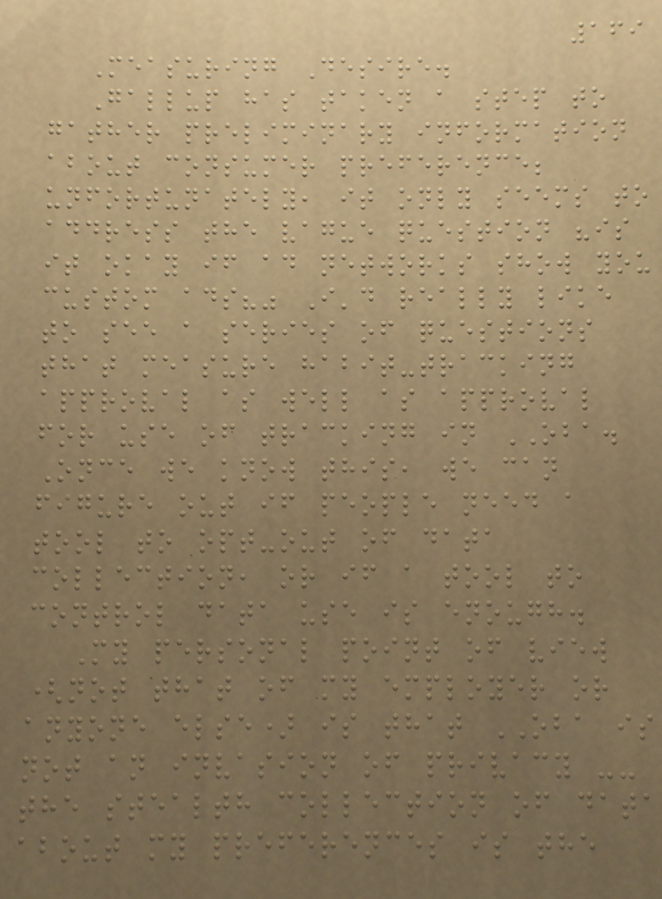169
Measuring Desire.
Gallup has taken a step to
gather preliminary information
about consumer preference;
unfortunately, it only seems to
address the vague question "is
it okay if ad networks show you
custom ads?" I'd really like
to see a series of questions
that measure habit-tracking
approval as well as approval
for use of tracking in OBA.
Once we know this, we can
figure out if people need a
tool to opt-out of data
collection, or if a tool to
control data use is enough.
My personal point of view
(not that of my employer or
anyone else) is that OBA is
not an invasion of privacy --
the stealth collection of data
about my preferences is the
